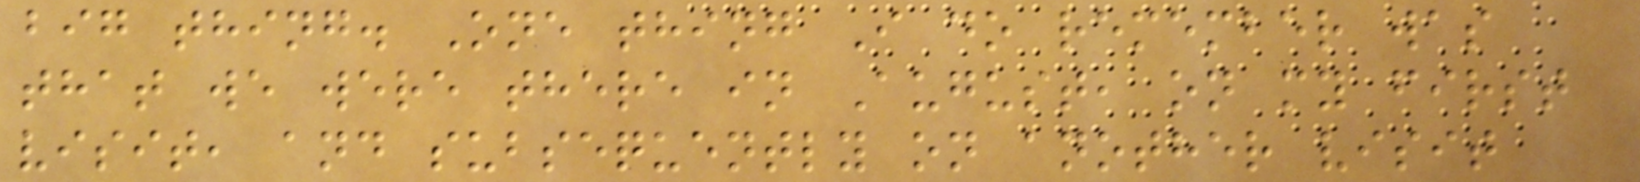big thing. One thing I do remember was
that we were there in August, on my first
visit, and subsequently on another visit
